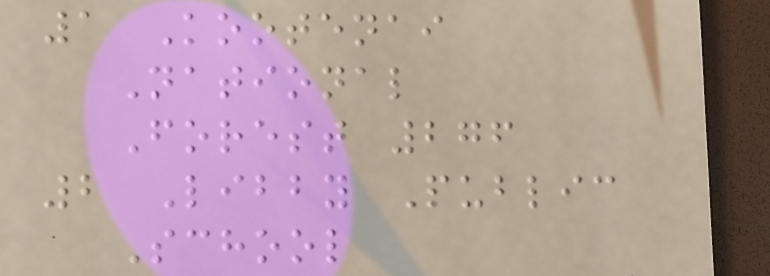1 Kootenai
National
Forest 276
2 Libby Public
School
